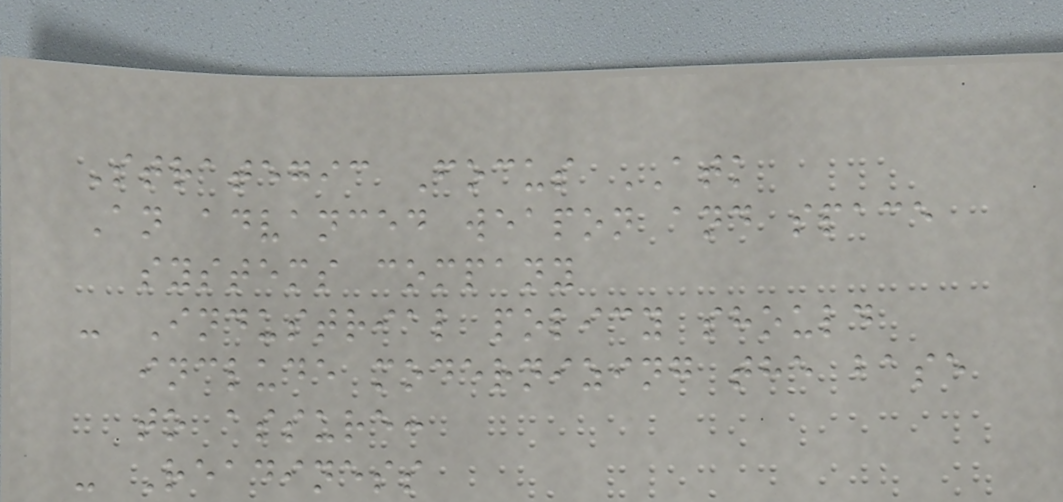Strategic Focus ATK
An advanced weapon and space
systems company
- Industrial policy should
include modernizing the base
to assure:
- Readiness
